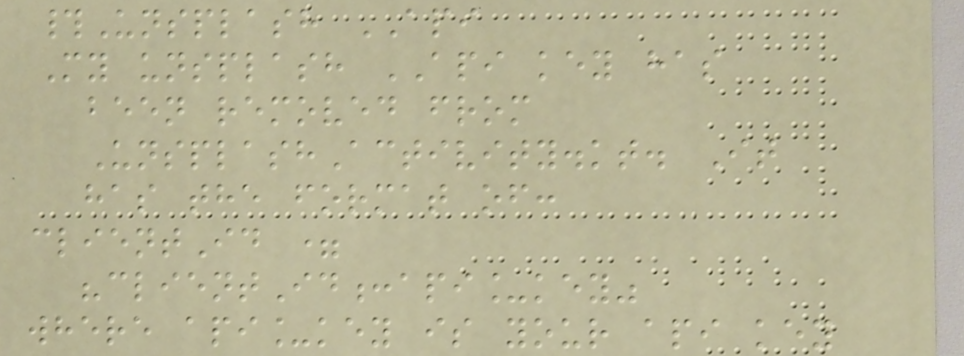#Unsplash API
My unsplash API key has
been removed from
UnsplashActivity.kt. It
has the format of:
clientId =
"clientId:api_key"
where api_key is your api key
